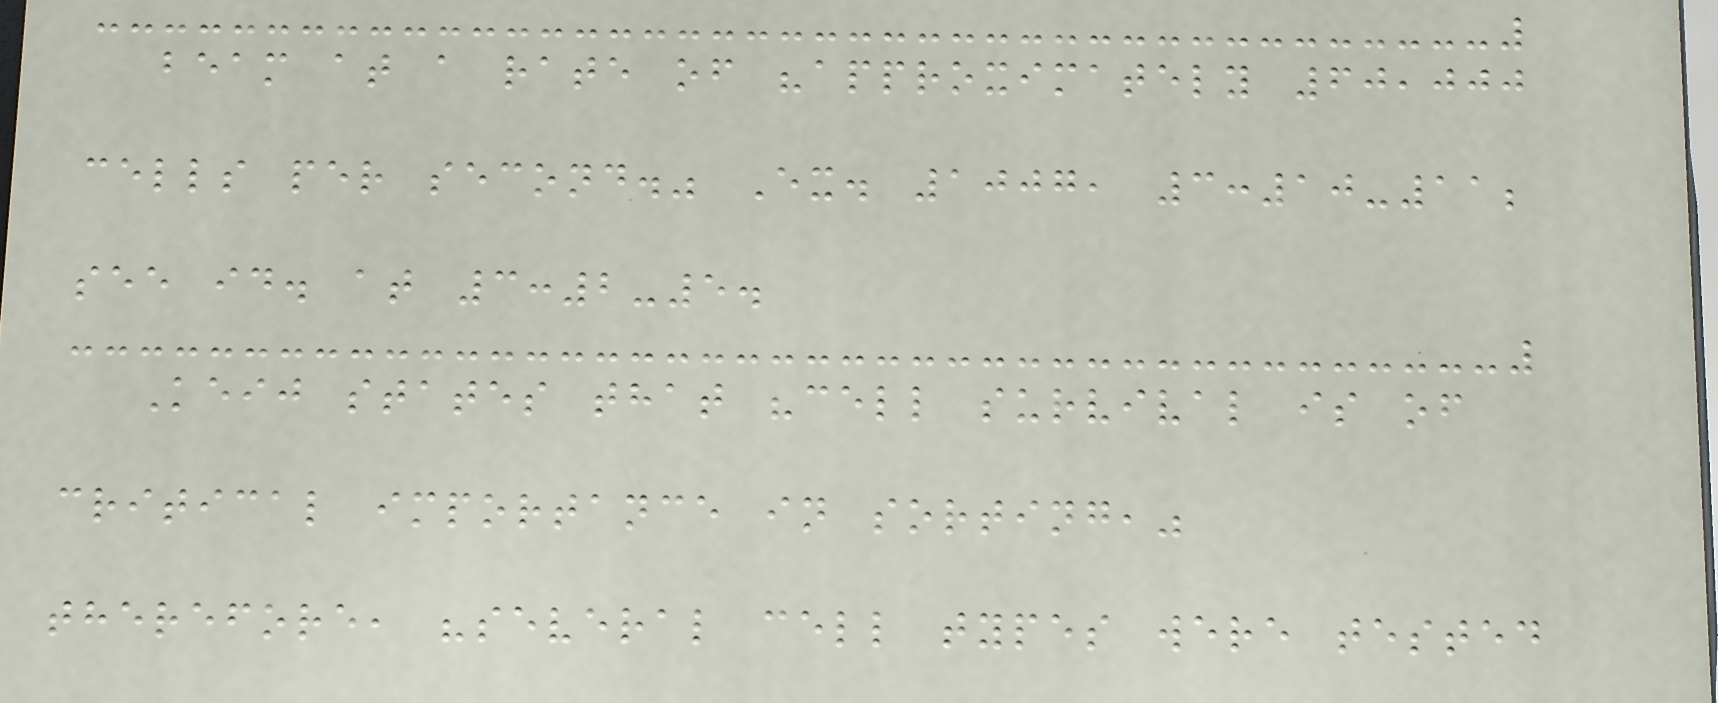beam at a rate of "approximately 60,000
cells per second." Ex. 1007, 3:10-11;
see id. at 3:2-5.
Keij states that "cell survival is of
critical importance in sorting,"
therefore, "several cell types were tested
